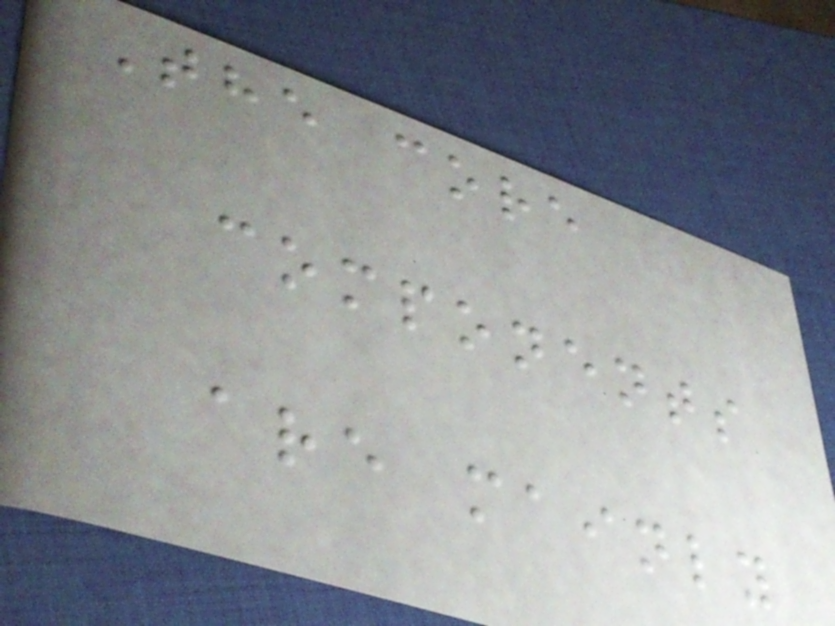The core
components
are mainly
